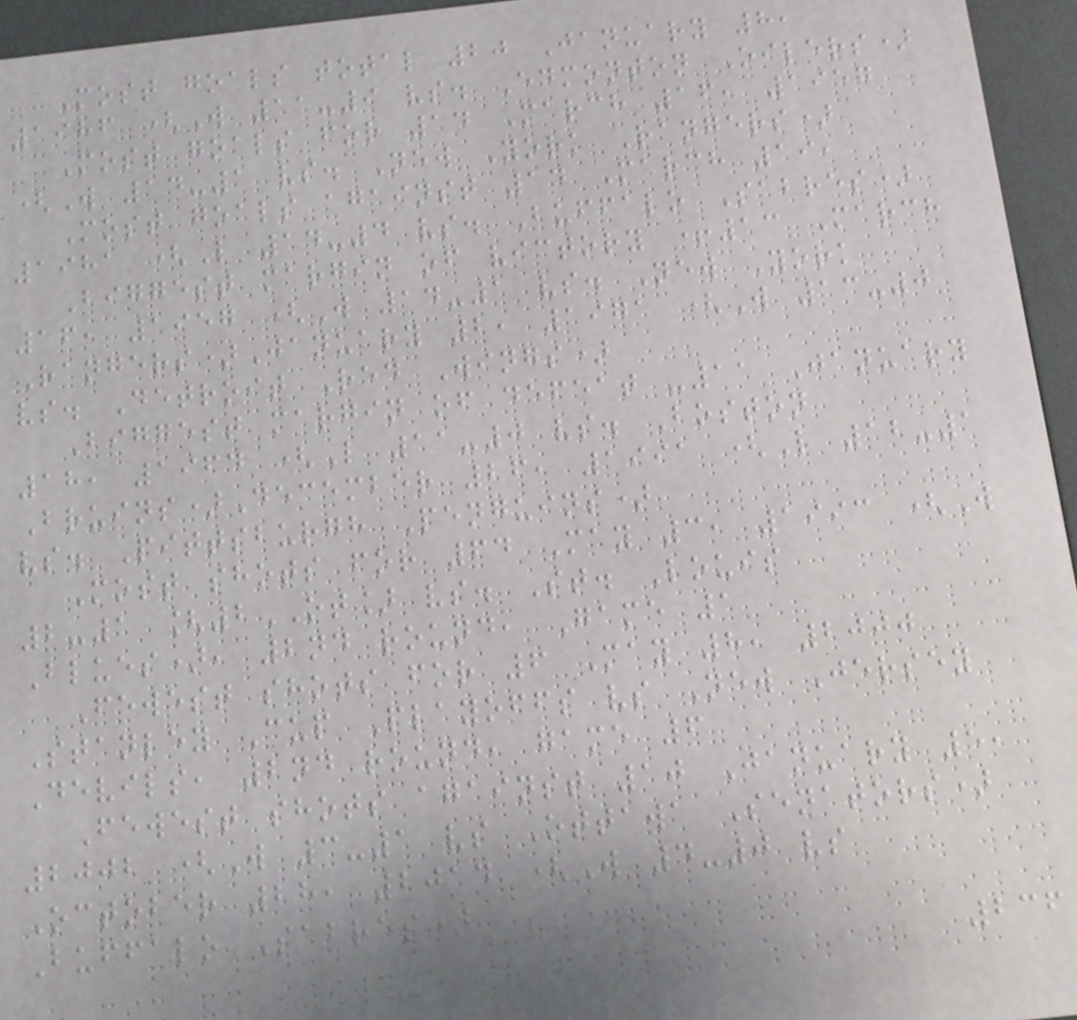Most goals total 20 January 8,
1986 (W 11-9 vs. Edmonton Oilers)
Most goals for 14 March 16, 1957
(W 14-1 vs. New York Rangers)
Most goals against 14 March 19,
1981 (L 14-4 vs. Buffalo Sabres)
Biggest margin of victory +13 March
16, 1957 (W 14-1 vs. New York
Rangers)January 2, 1971 (W 13-0
vs. Detroit Red Wings)
Biggest margin of defeat -11 January
18, 1964 (L 11-0 vs. Boston
Bruins)December 26, 1991 (L 12-1
vs. Pittsburgh Penguins)
Most shots for 64 May 3, 1993 (W
2-1 [2OT] vs. St. Louis
Blues), 2nd round, Game 1
Fewest shots for 6 May 8, 2000
Stanley Cup Playoffs vs New Jersey
Devils, 2nd round, game 6
Fewest shots against 10 January 5,
2002 (W 3-1 vs Ottawa Senators)
October 28, 2014 (W 4-0 vs
Buffalo Sabres)
236
